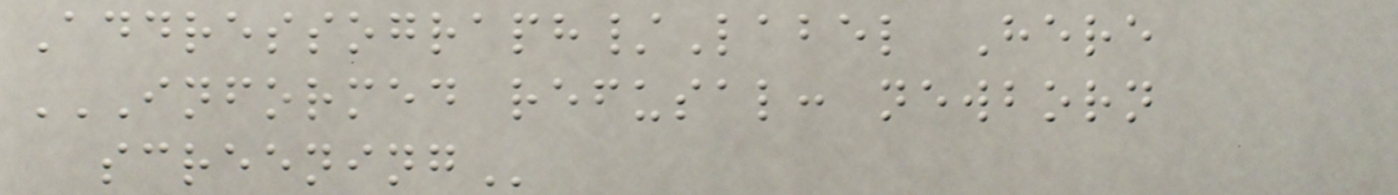Addressograph/Label Here
INFORMED REFUSAL: NEWBORN
SCREENING
